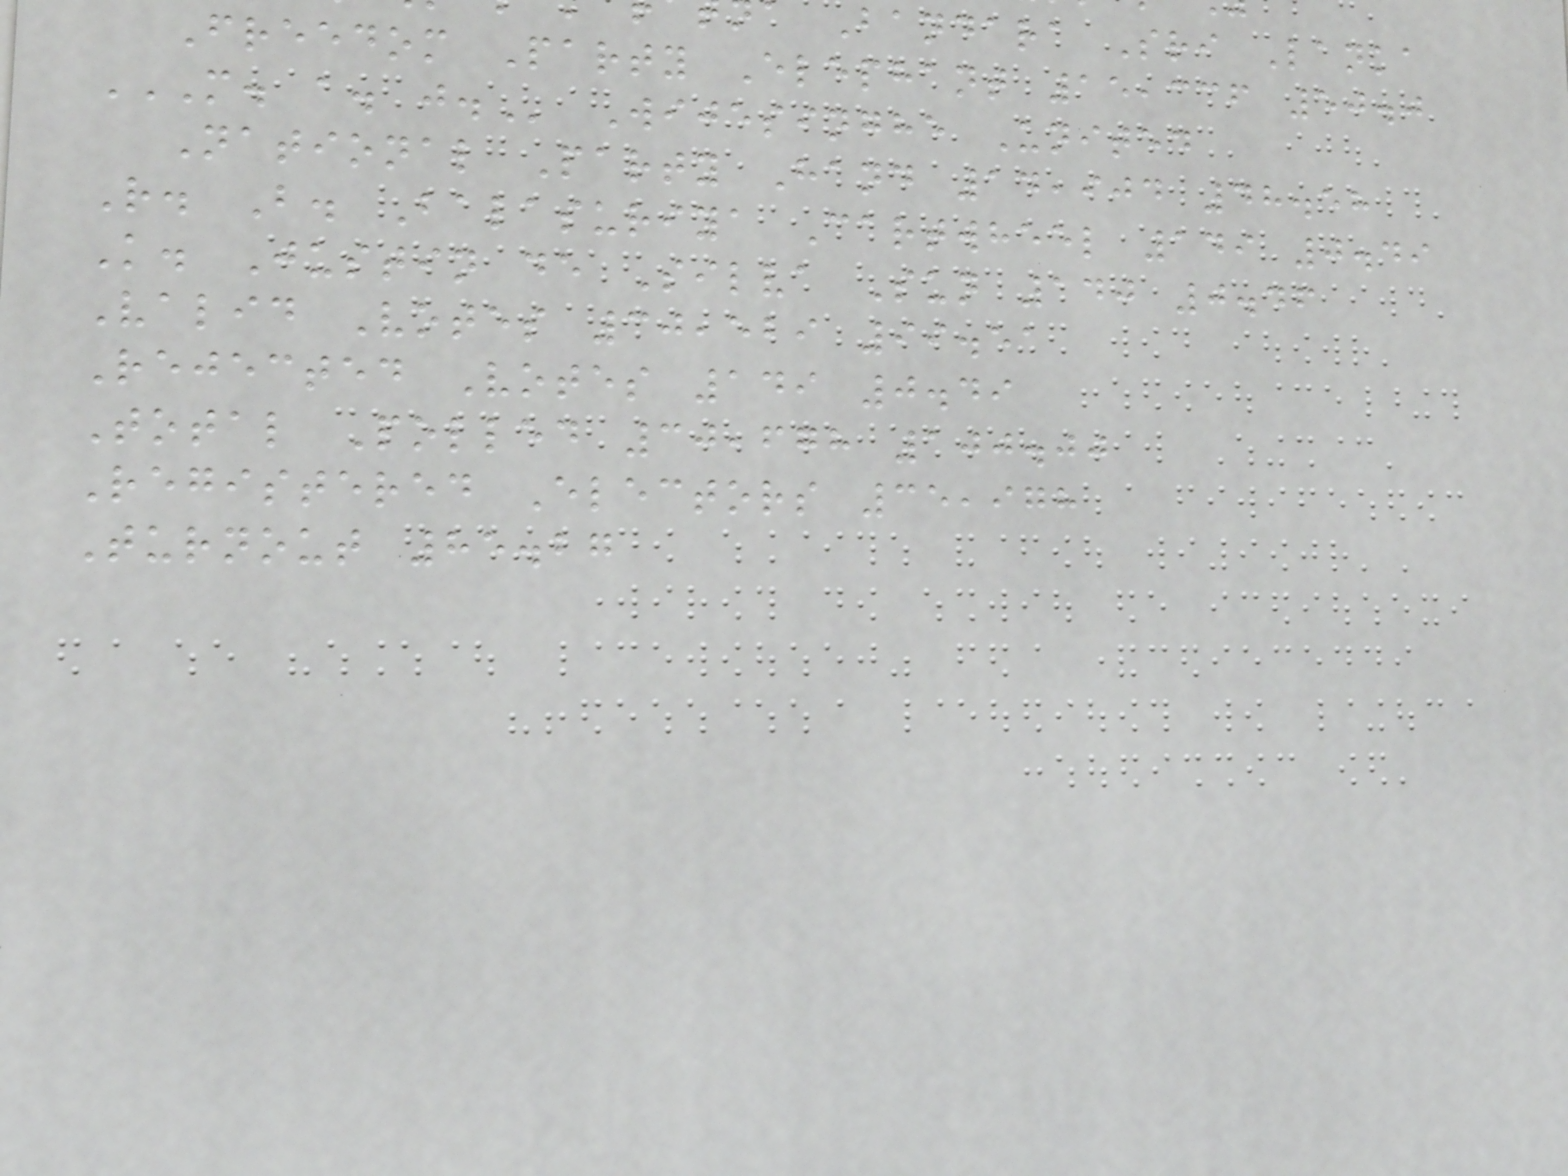Bandara Sri Lanka
Freedom Party Elephant 15,336 50.0
M. A. J. Wijesinghe United
National Party Hand 14,904 48.58
R. B. Balasuriya Cartwheel 149 0.49
K. Justin de Silva Sun 140 0.46
Valid Votes 30,529 99.51
Rejected Votes 149 0.49
Total Polled 30,678 100.00
Registered Electors 35,978
Turnout 85.27
